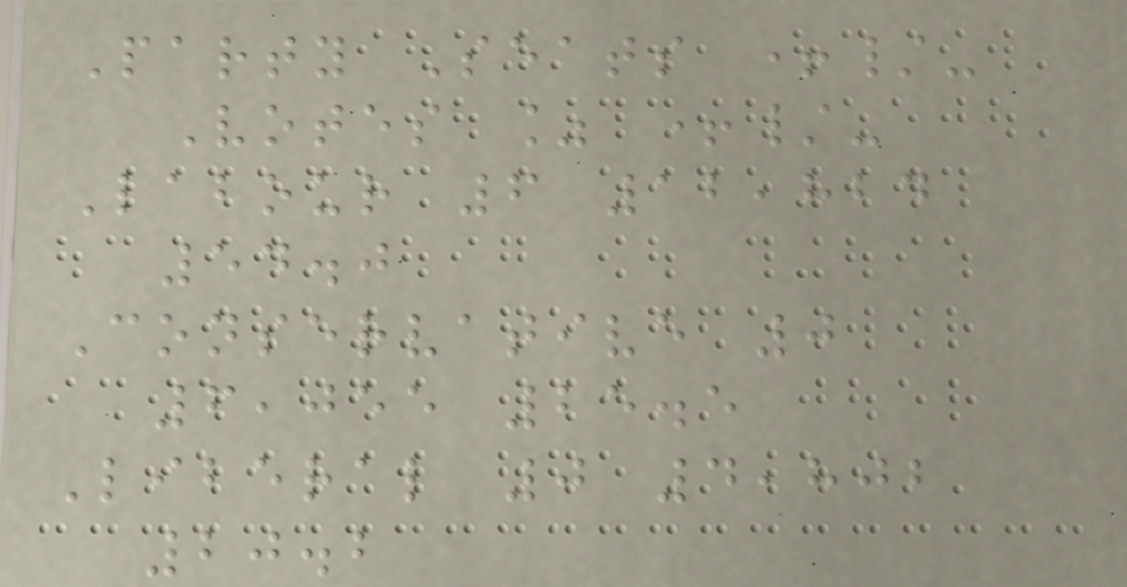Party Seats +/-
Votes % +/-
Labour 6 12,824
54.0
Conservative 0
6,055 25.5
Liberal 0 4,802
20.2
